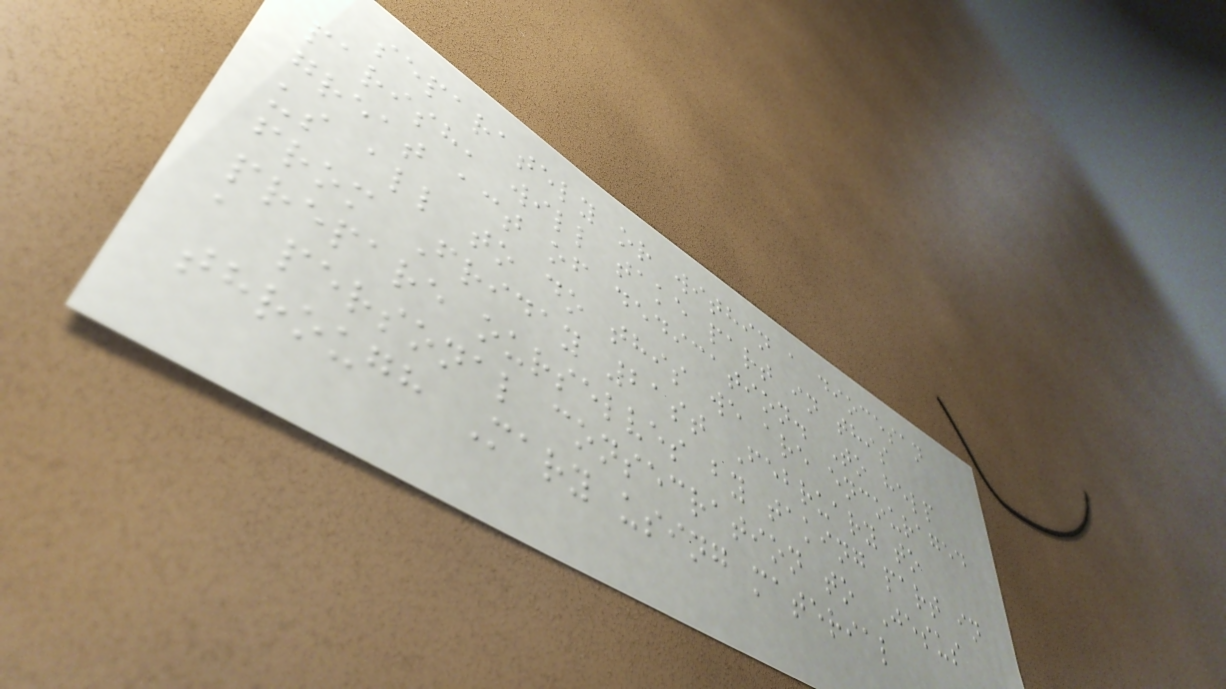separately or within a diocesan
parish, will take part in this
great act of dedication. To help
us all to do this we are encouraged
from Friday 21st February to
prepare ourselves by taking part in
a personal consecration to Jesus
through Mary using material
